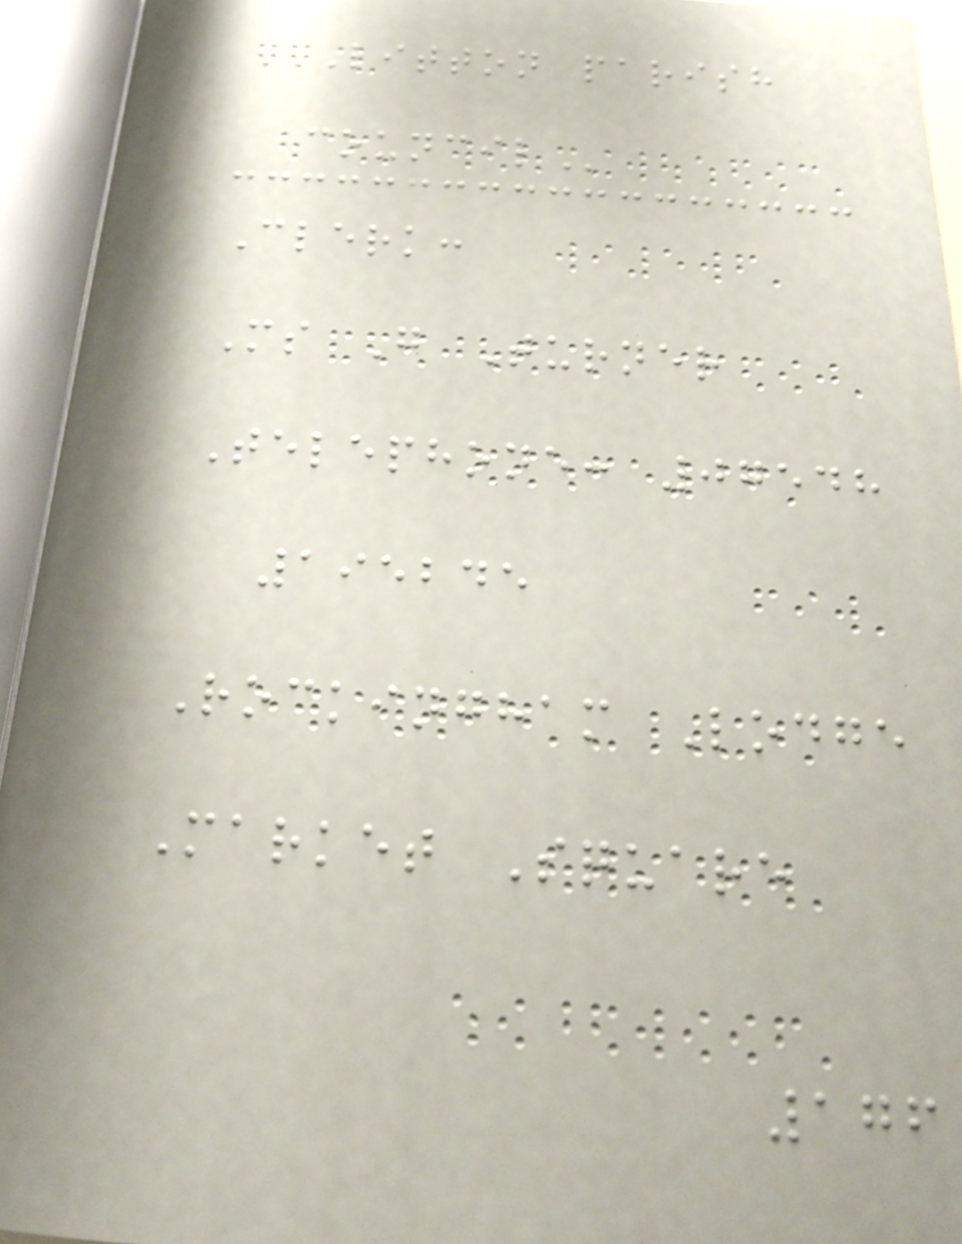LITTON PARISH
COUNCIL
Clerk:
Ms G Turner
Telephone: 07548
195245
Rockingham Lodge
Market Square
176
